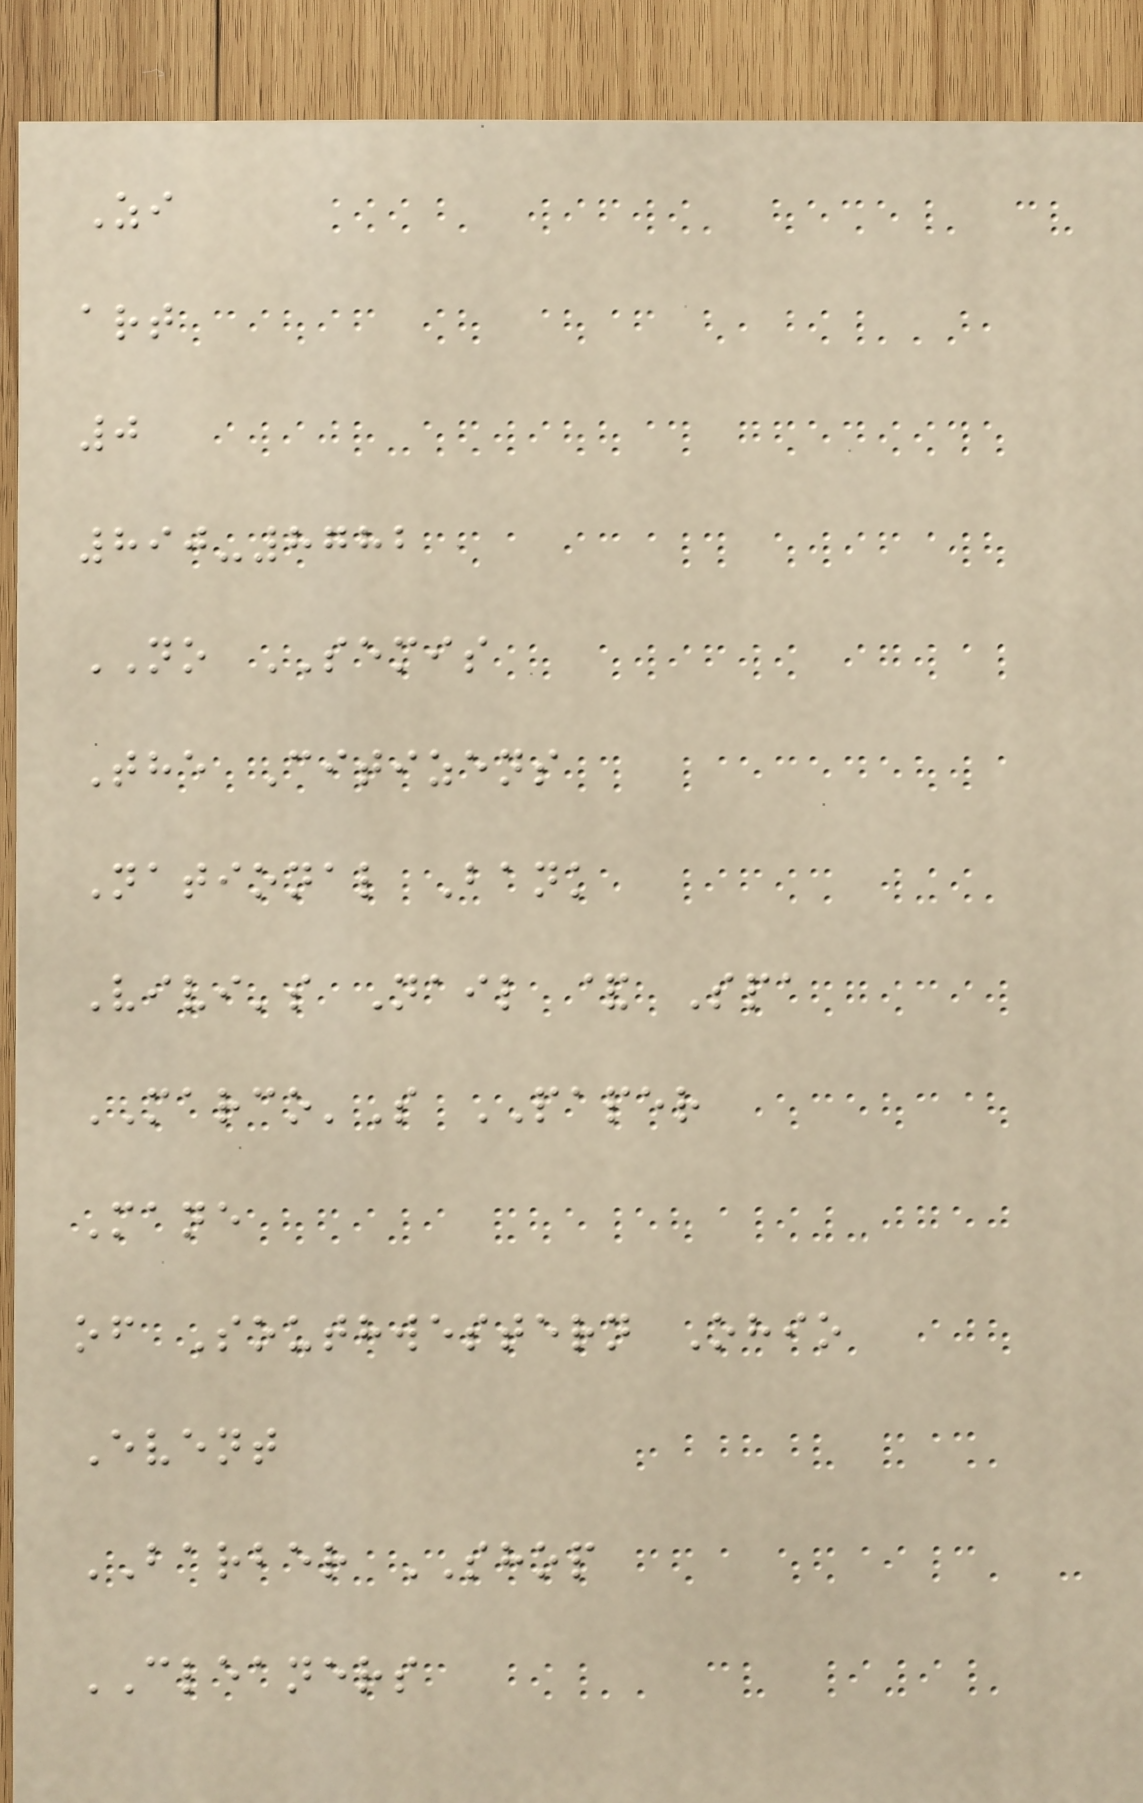Zi
art
0
890-8782
NO SEMIS
The Citizens
National Bank
Vivi's Nail & Spa
MARCO'S PAPER
Mane
of Southwestern Ohio
Event
BARBER SHOP
CLEANERS
